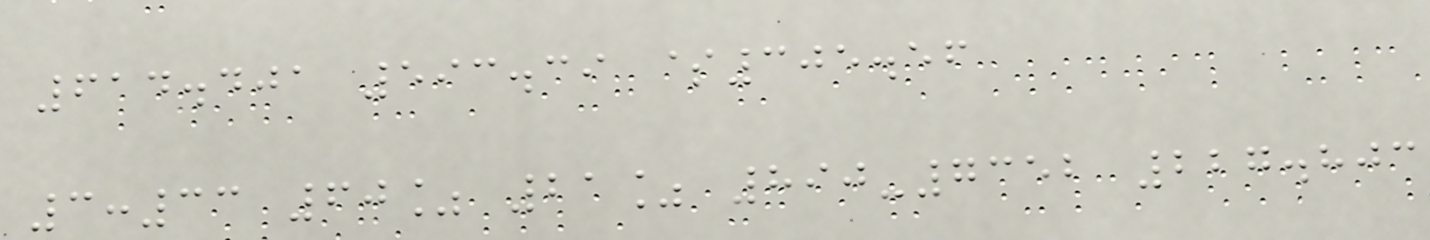614.401 593.39 $305.56
3:33 60% 21% 890-7352 227.803
